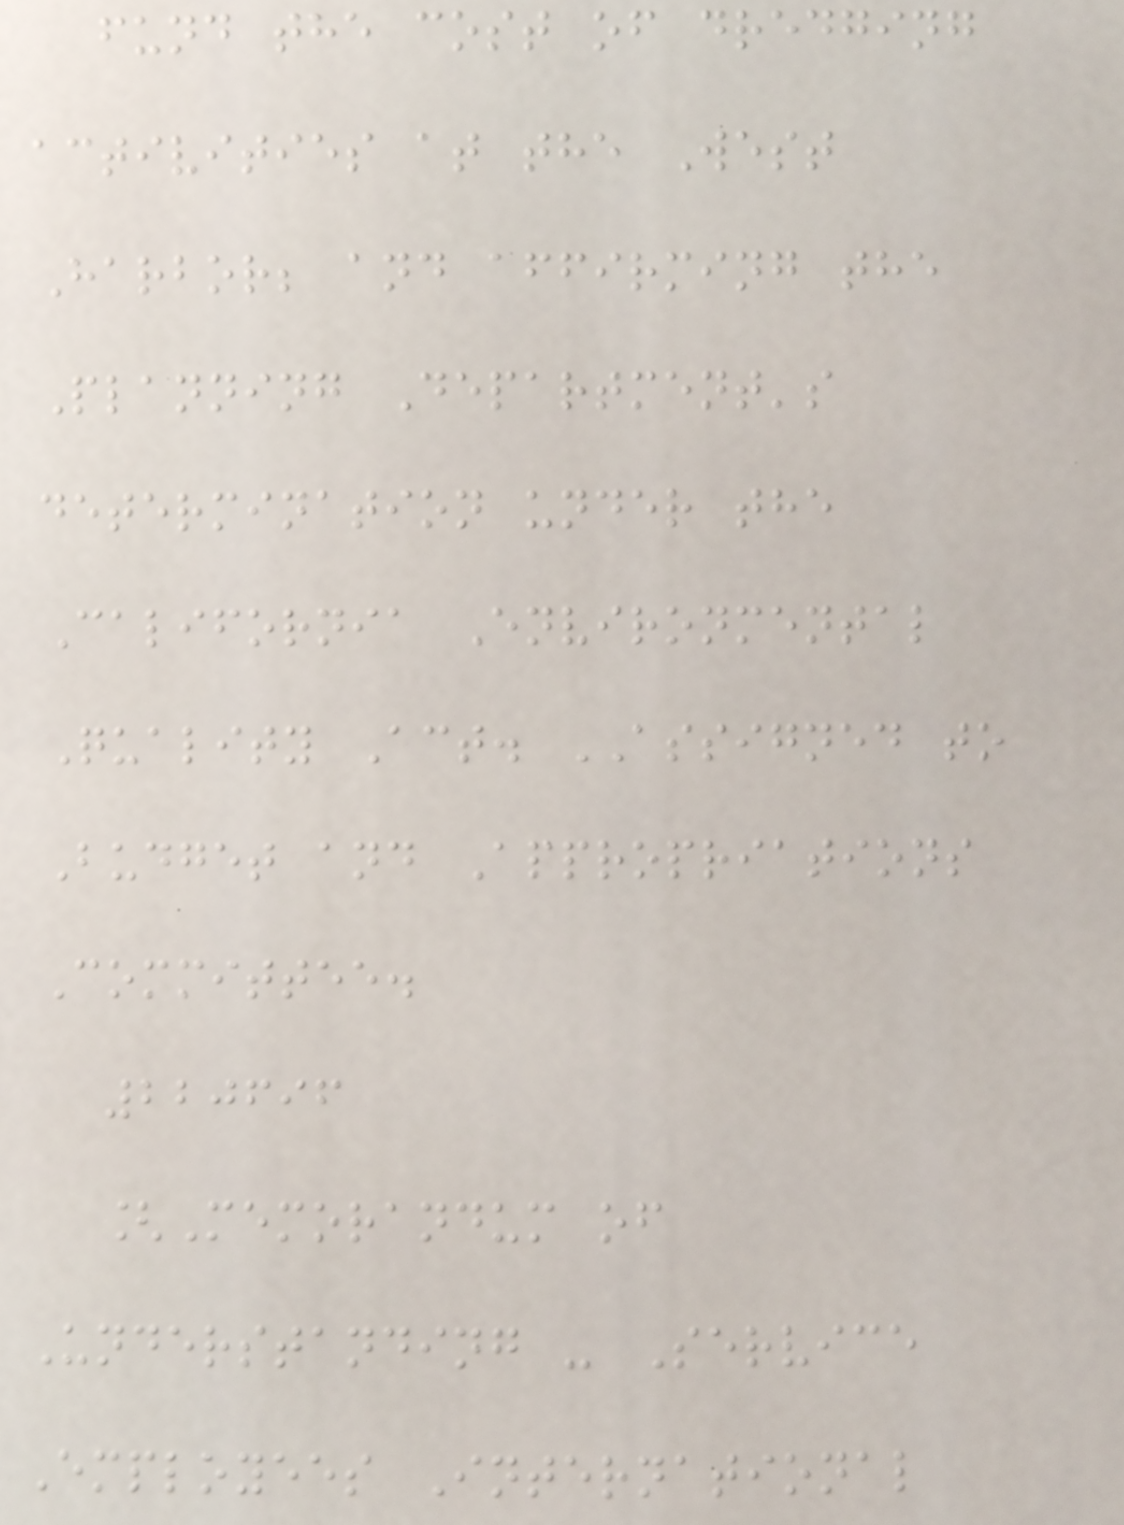fund the cost of dredging
activities at the West
Harbor; and affirming the
Planning Department's
determination under the
California Environmental
Quality Act. ASSIGNED to
Budget and Appropriations
Committee.
220696
[Memorandum of
Understanding - Service
Employees International
